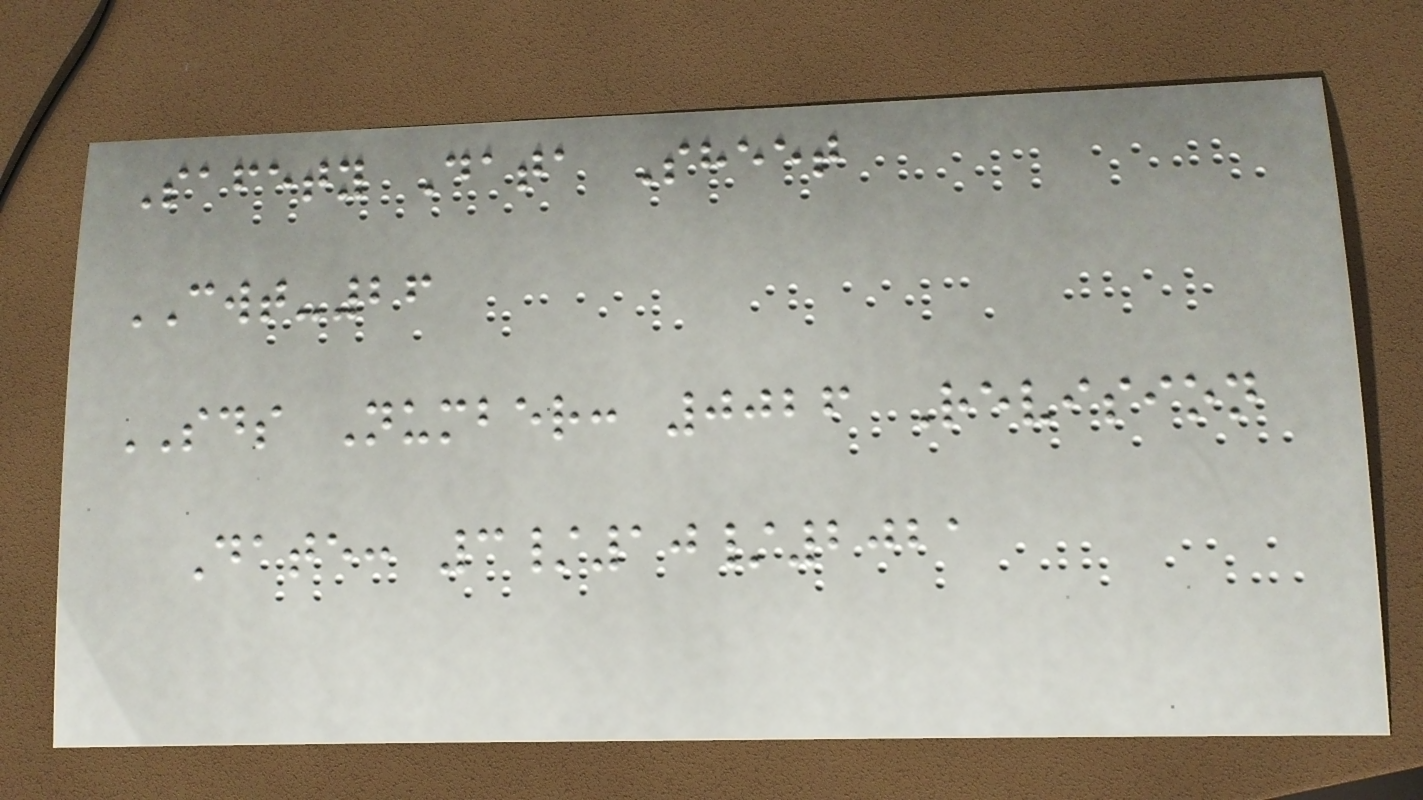Safety Data Sheet
CWT-26
SDS Number: 0026 Revision
Date: 3/10/2021
